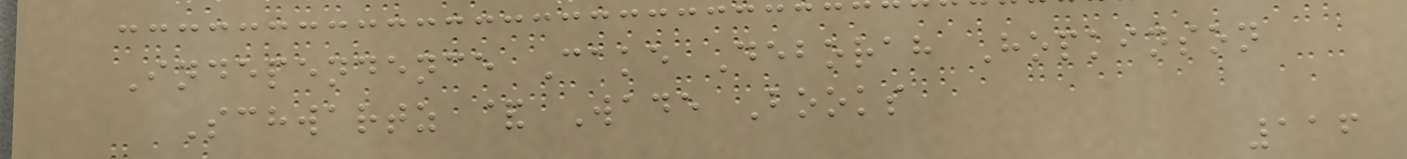Independence Cake Deborah Hopkinson
Schwartz & Wade Books
116
